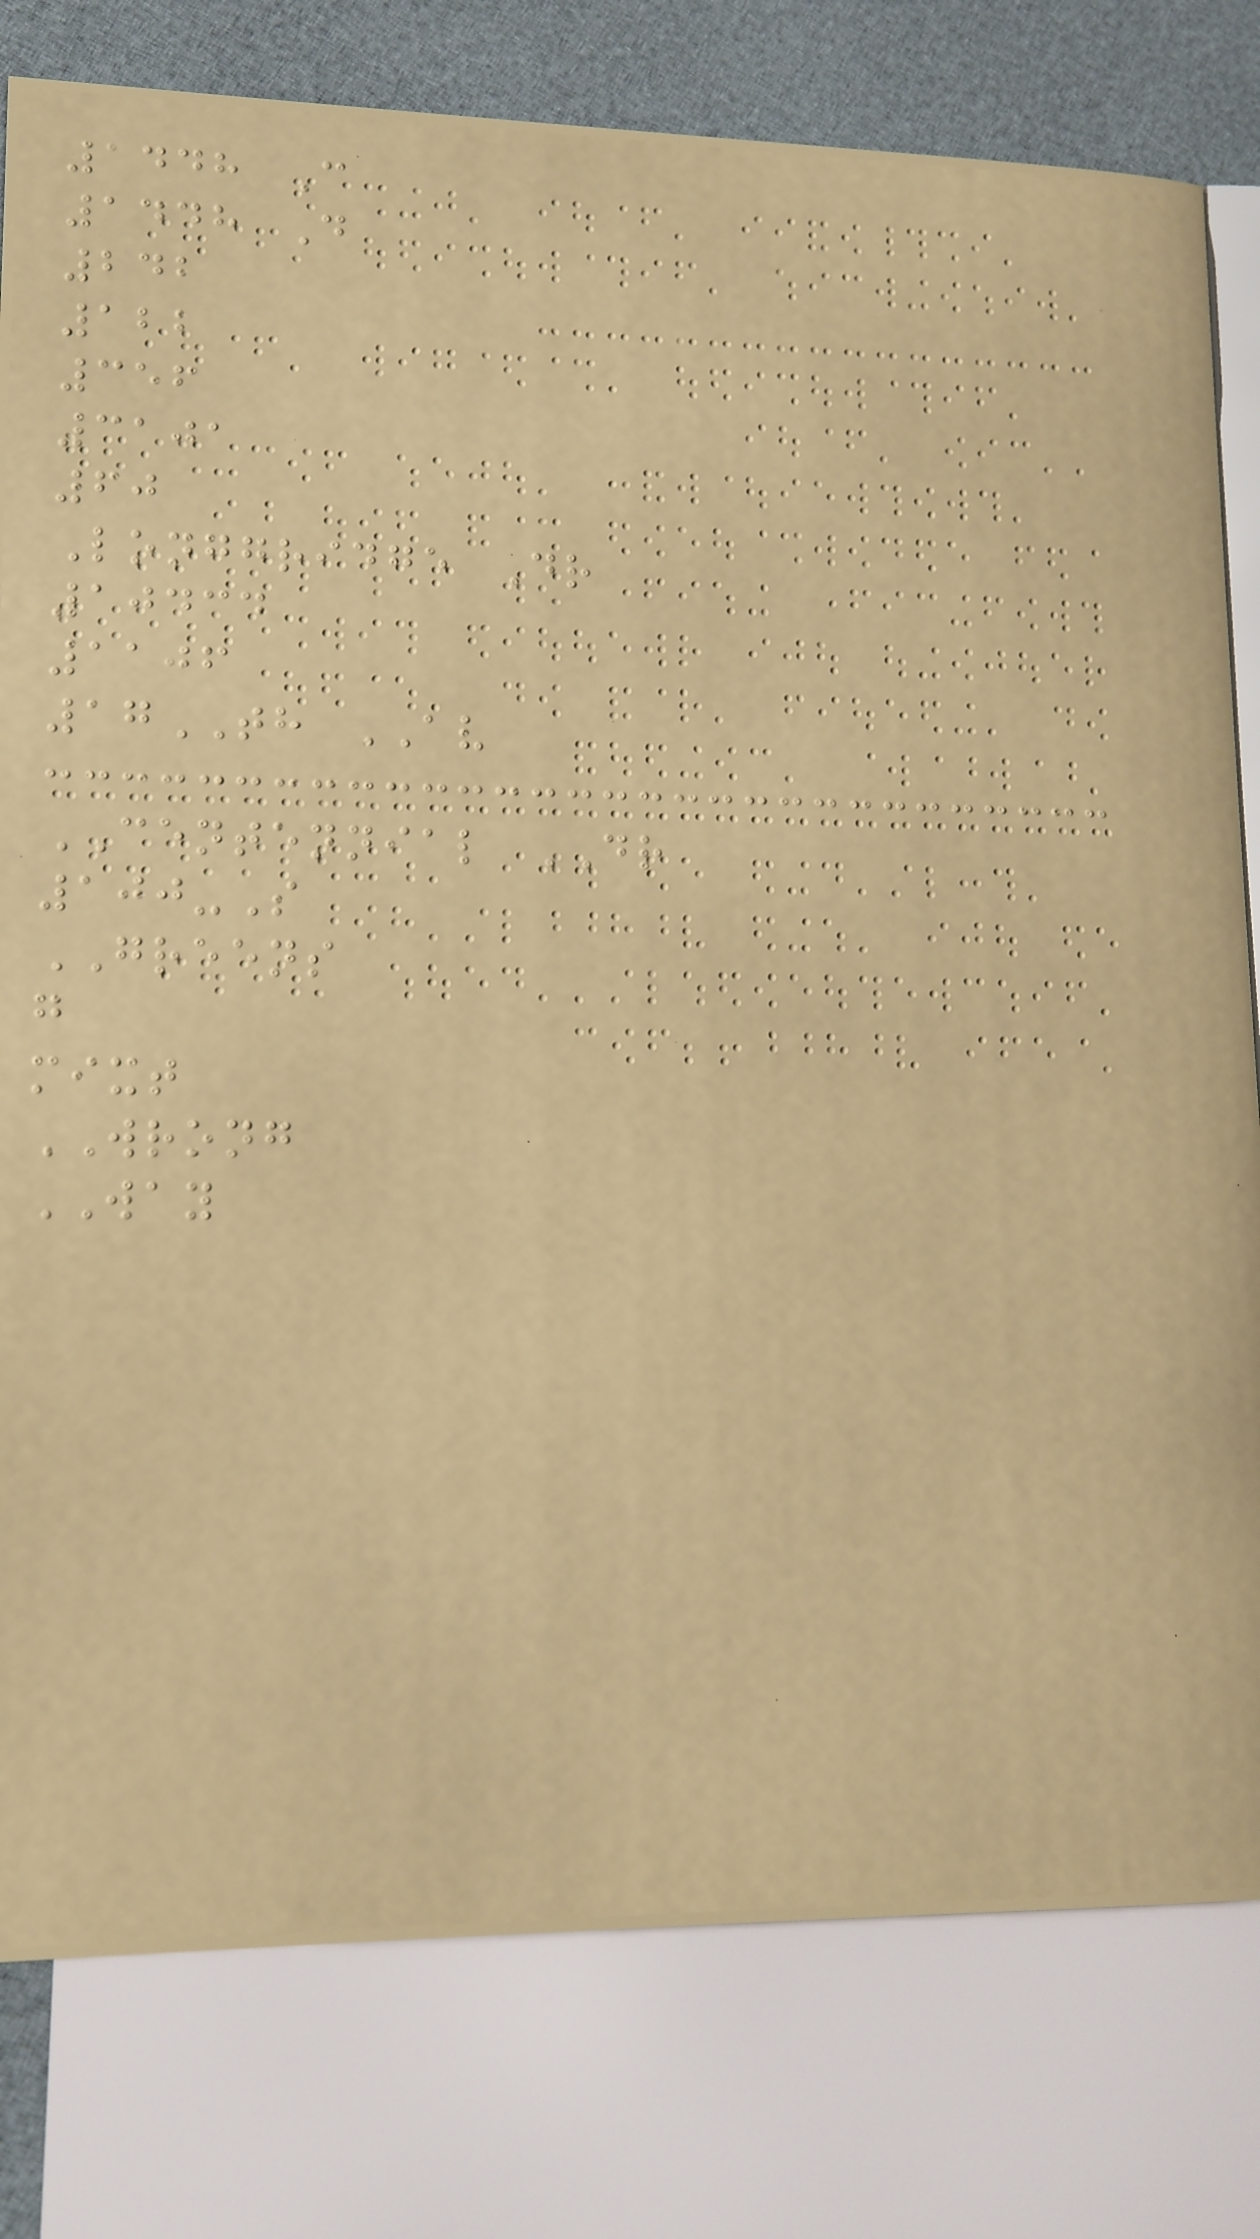1448 C
1448 D
242
122
356
3101
60
Longgridge Dr
10434
1106
17TH AV
CENTENNIAL DR
100-S
GREENS
g
mixt
WRONG
WAY
